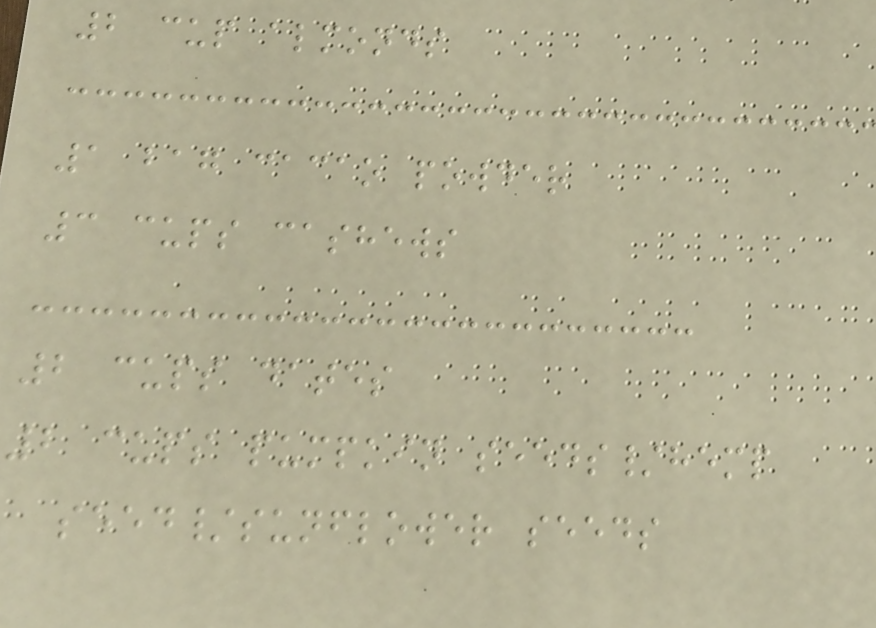2 cup almonds
1 bag cacao powder
3 cups cashews
2 cups dates
2 cups pumpkin seeds/hemp
seed/sunflower seeds
